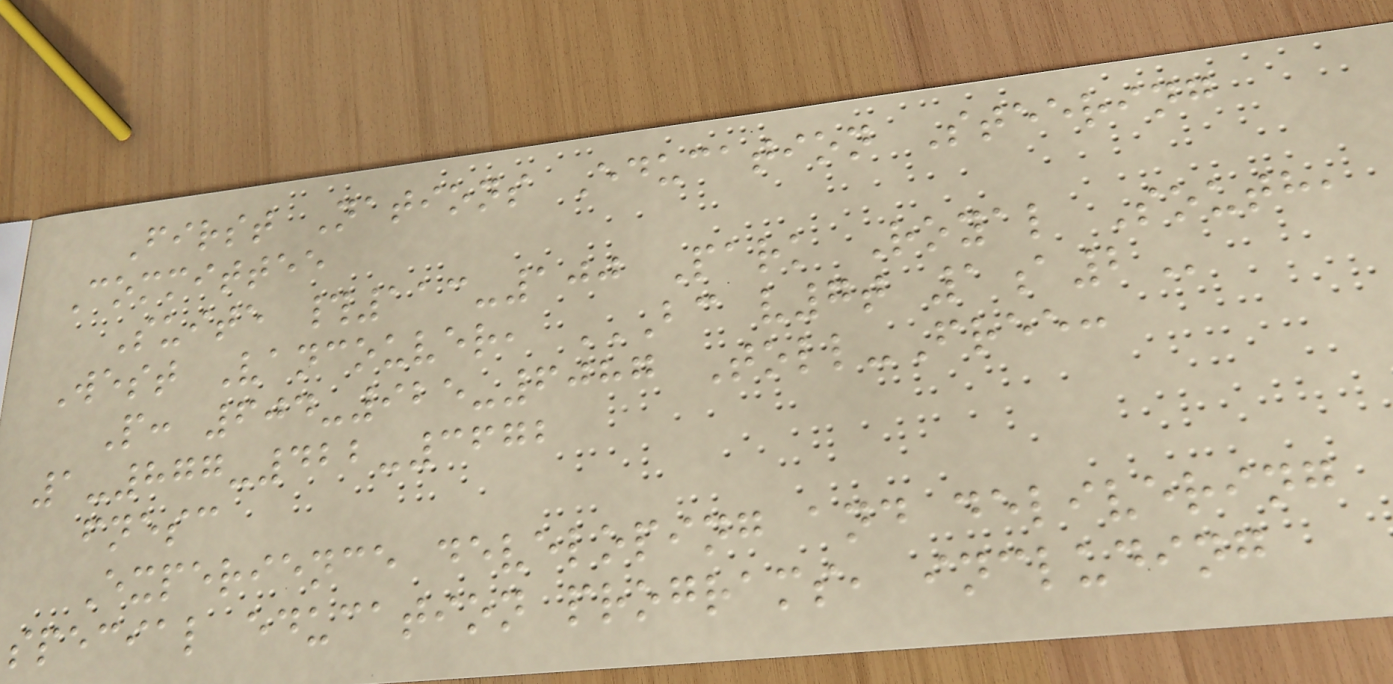First Nations Education Steering
Committee
Suite #113-100 Park Royal South,
West Vancouver, BC V7T 1A2
P: 604-925-6087 Toll-Free:
1-877-422-3672
fnesc
Experience developing and delivering
special education programs, including
